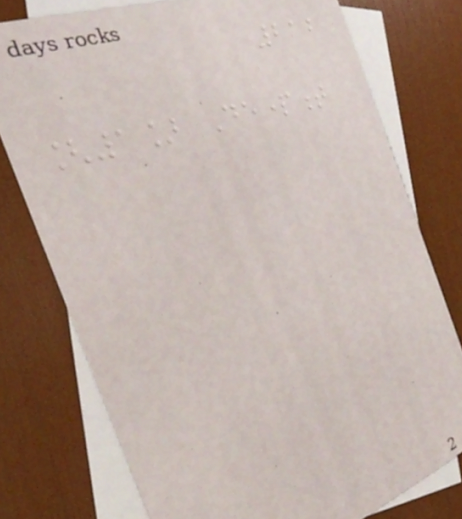212
[1] Department
